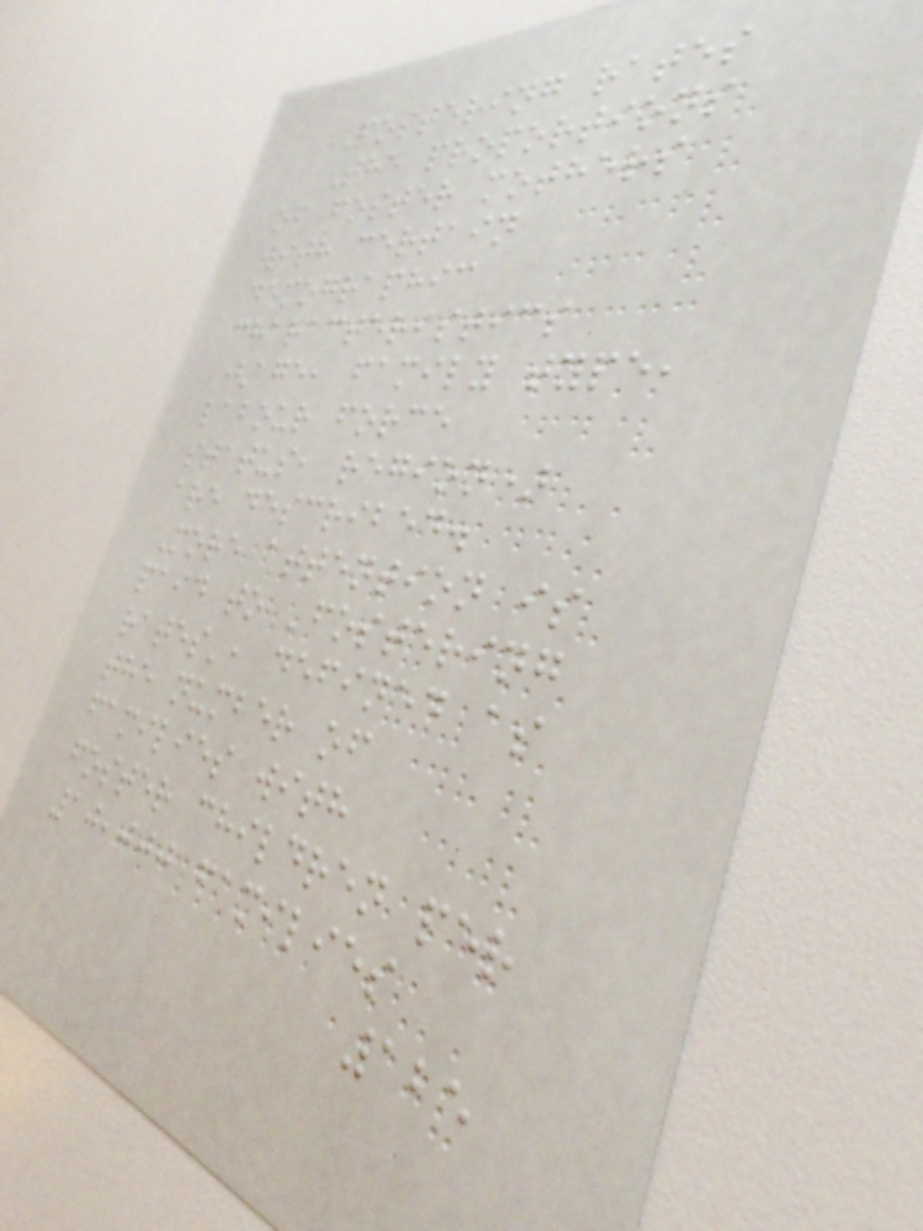Fostering rates
The proportions
of foster mothers
with certain
demographic
characteristics
(age, family type,
labour force
status, region)
are described.
More attention is
paid to 'fostering
rates', defined as
the number of
families with
foster children per
10,000 families
125
